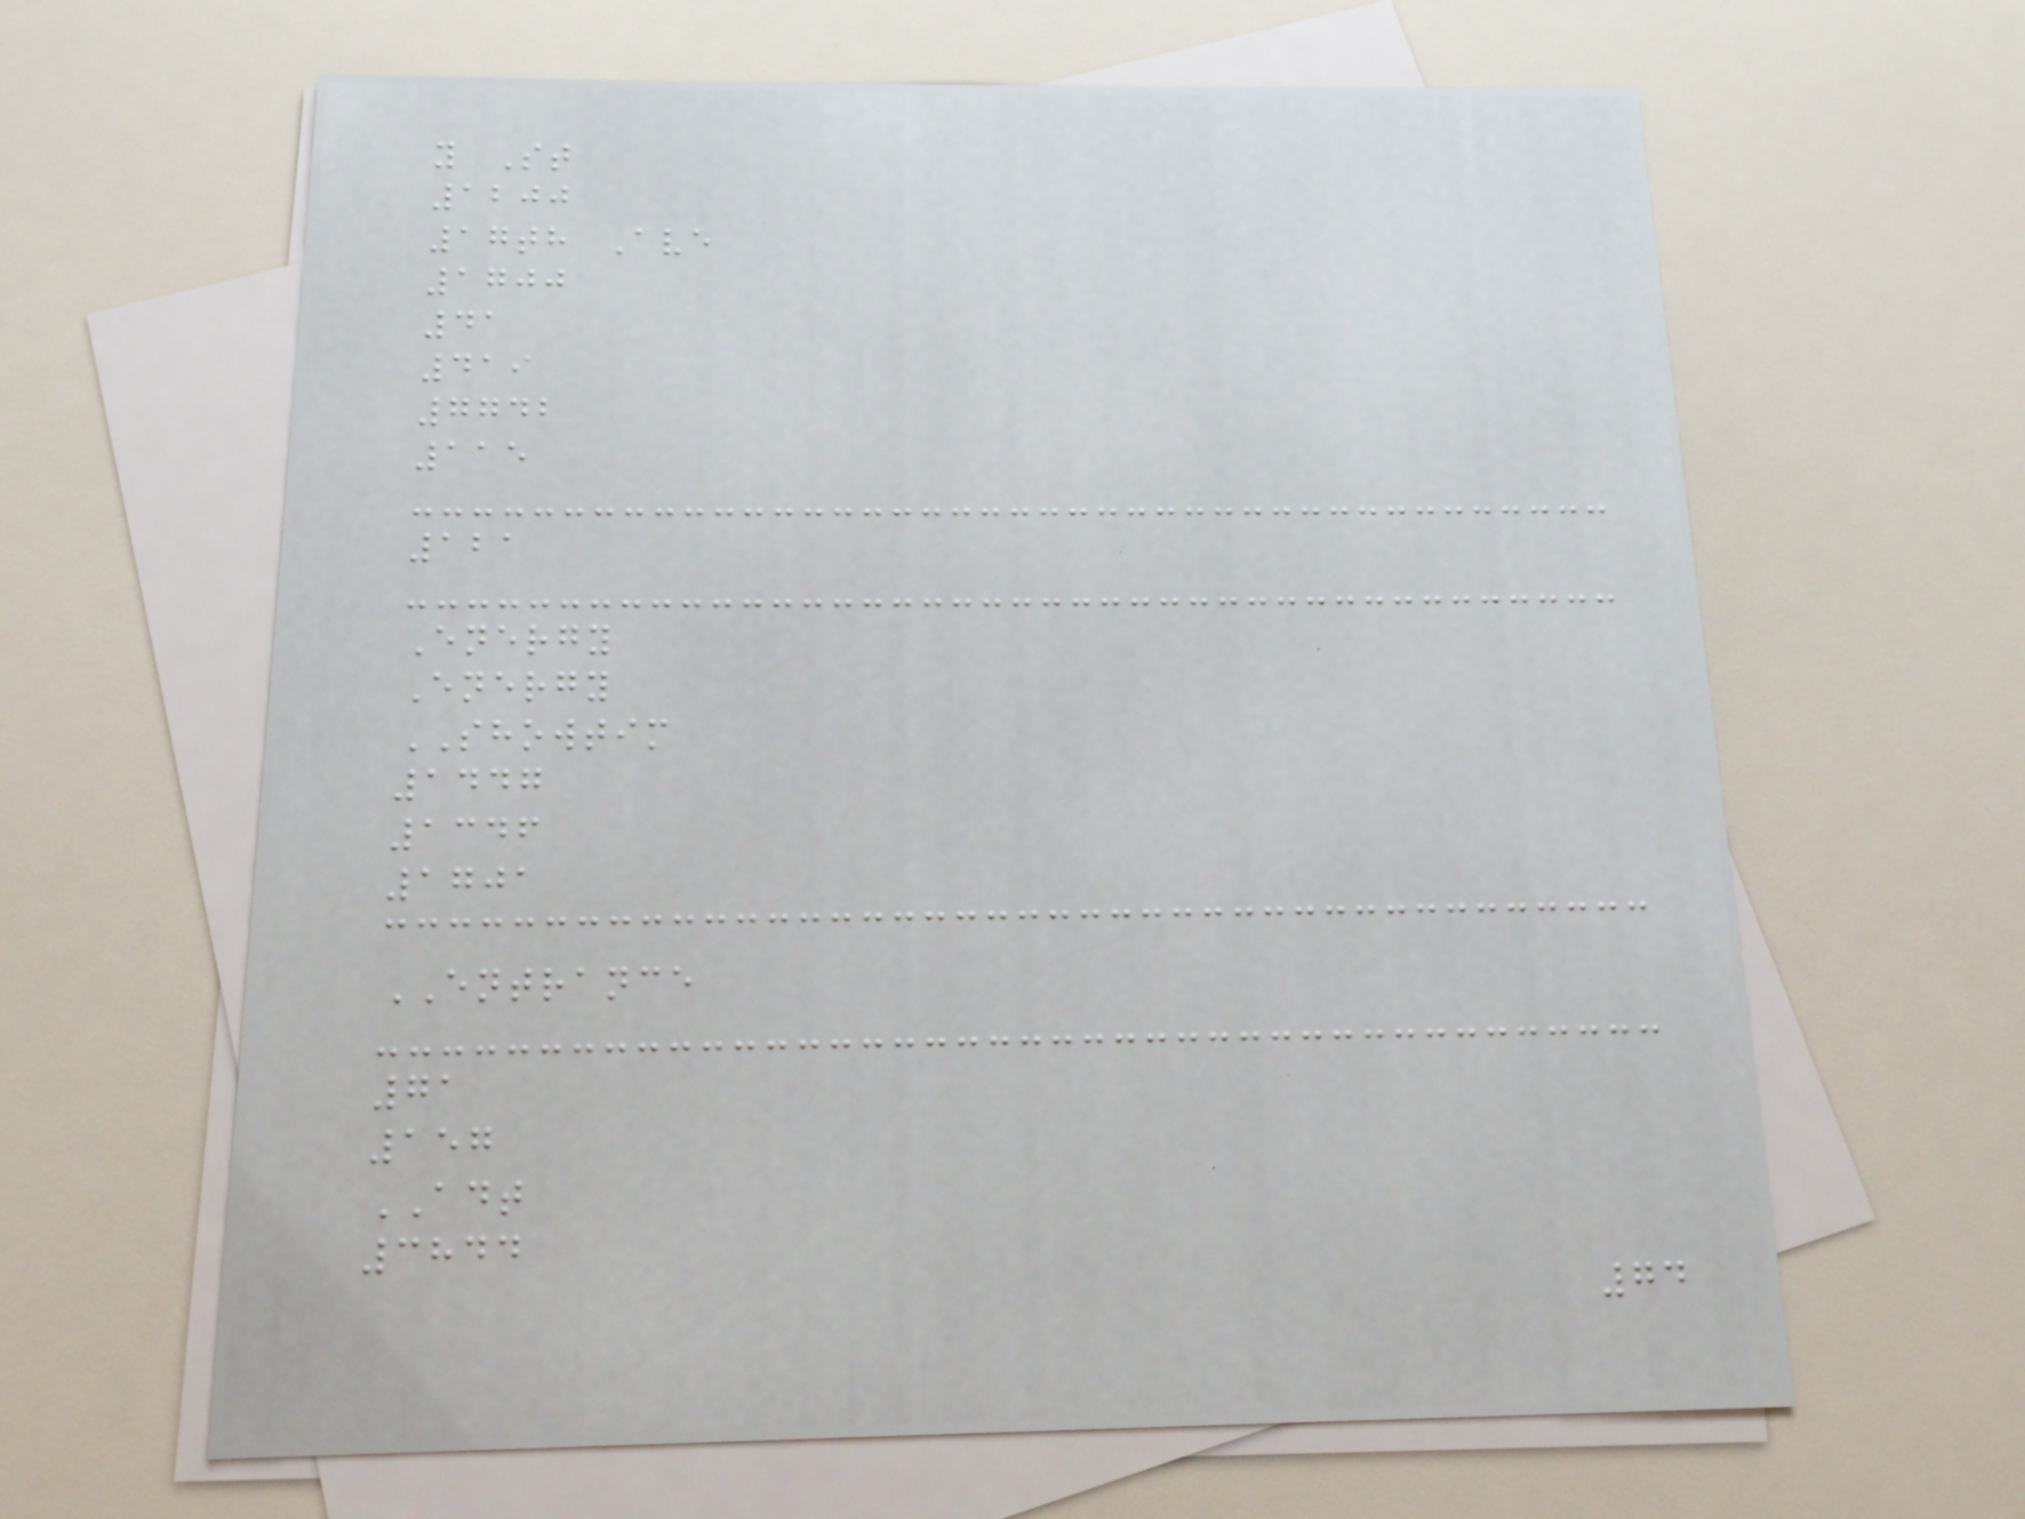y St
1200
17th Ave
1700
41
419
7742
115
121
Energy
Energy
SHOWTIM
1447
1346
1701
ENTRANCE
71
157
ADT
3844
74
